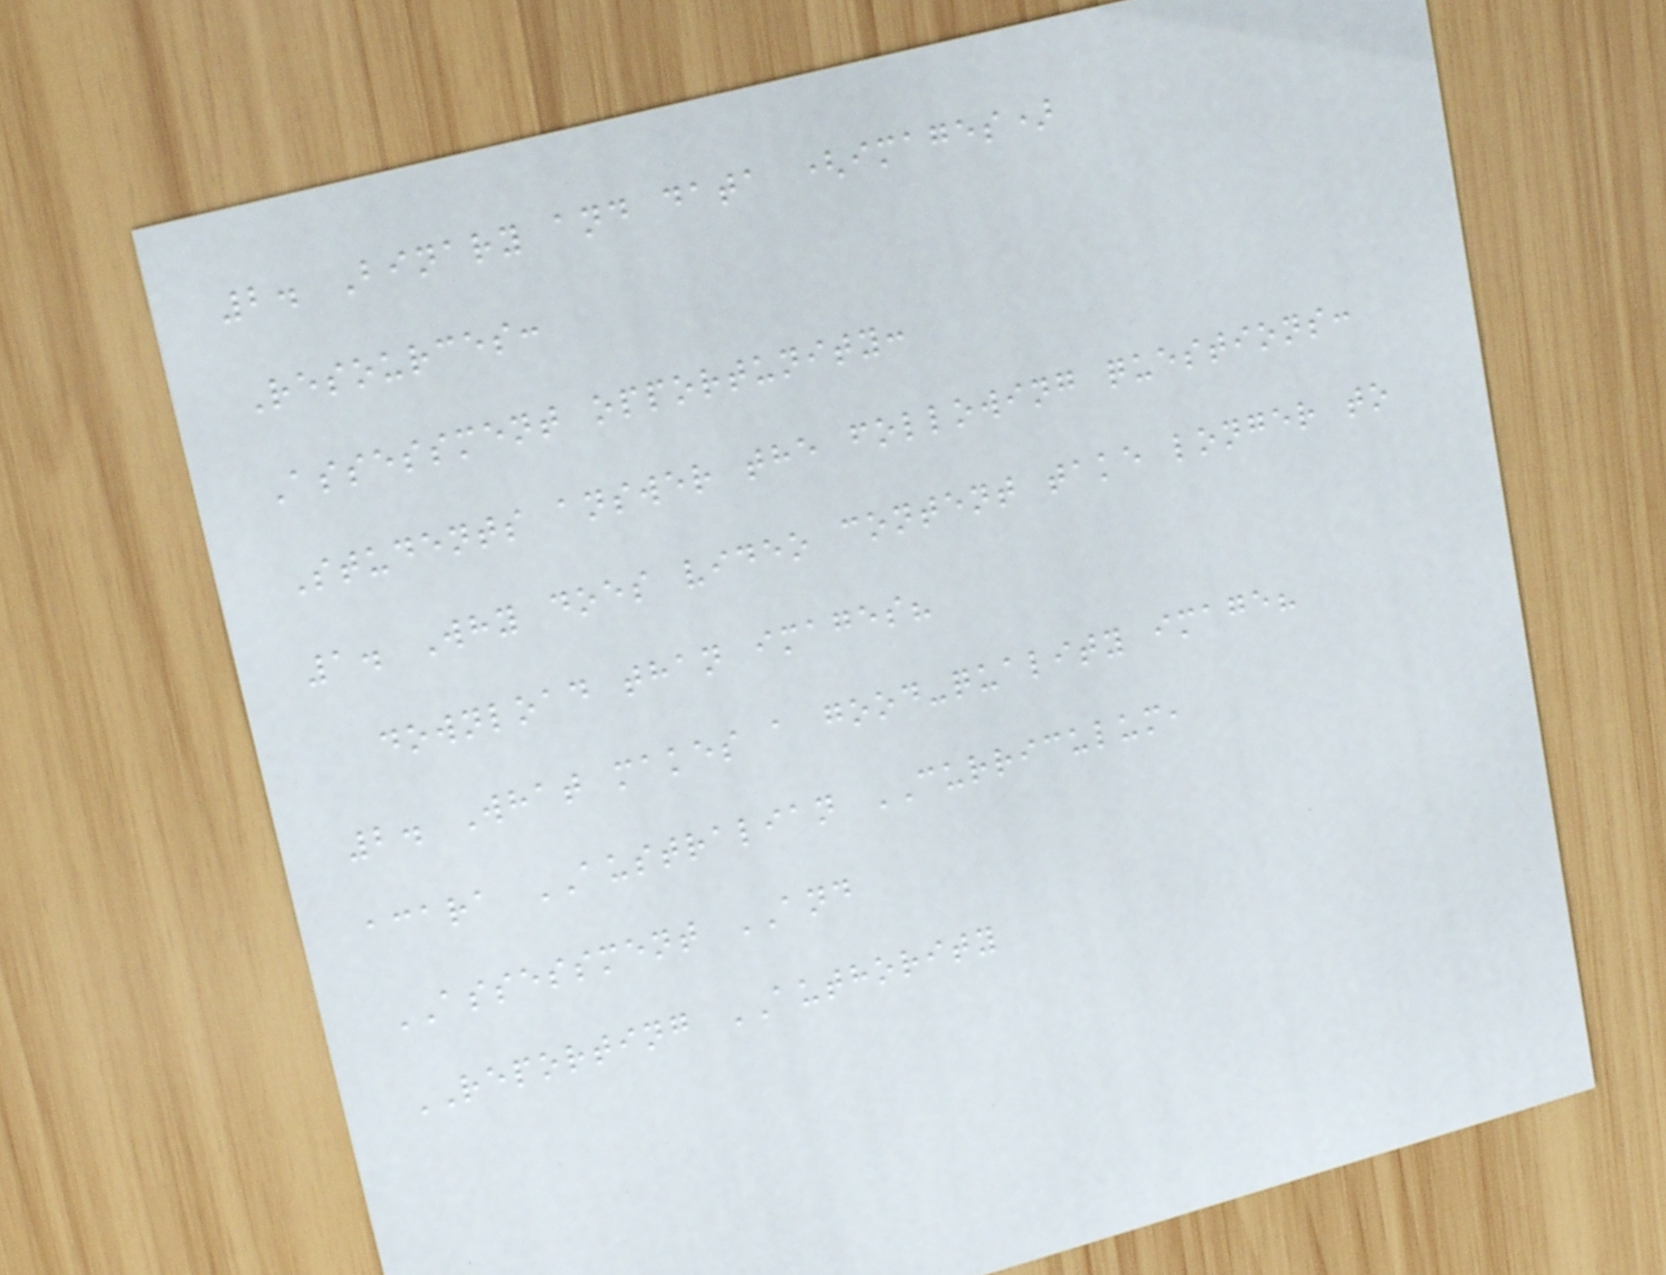2. Binary and data (images)
Resources:
Assessment opportunity:
Students answer the following questions:
1. Why does video content take longer to
download than images?
2. What makes a good-quality image?
acara AUSTRALIAN CURRICULUM,
ASSESSMENT AND
REPORTING AUTHORITY
